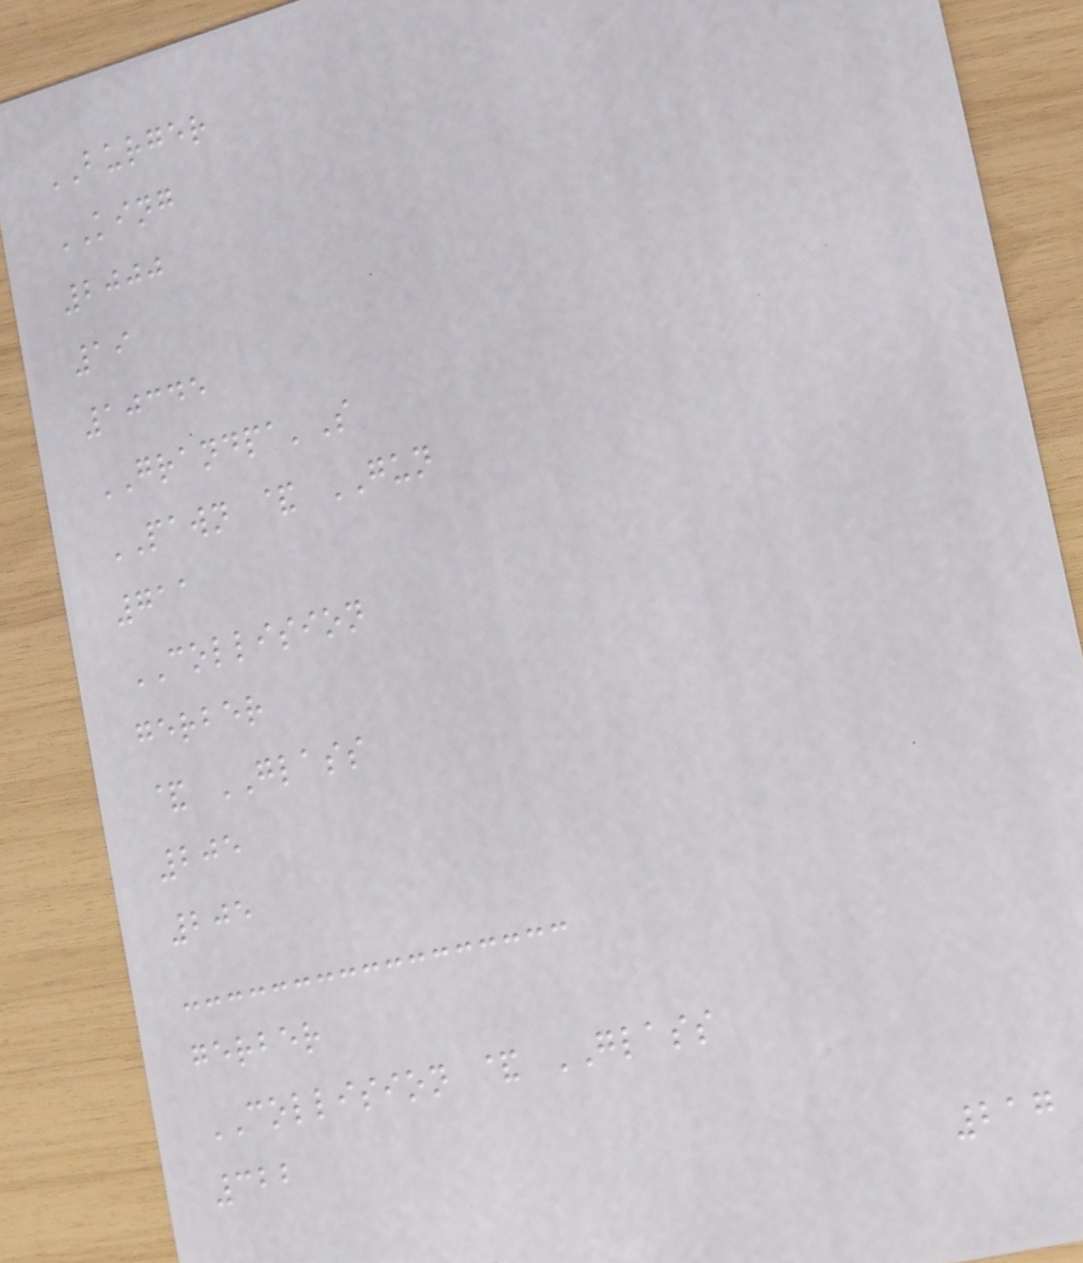BURGER
KING
2000
19
10345
GRANDPA'S
PAWN & GUN
711
COLLISION
gerber
& GLASS
205
205
gerber
COLLISION & GLASS
322
217
